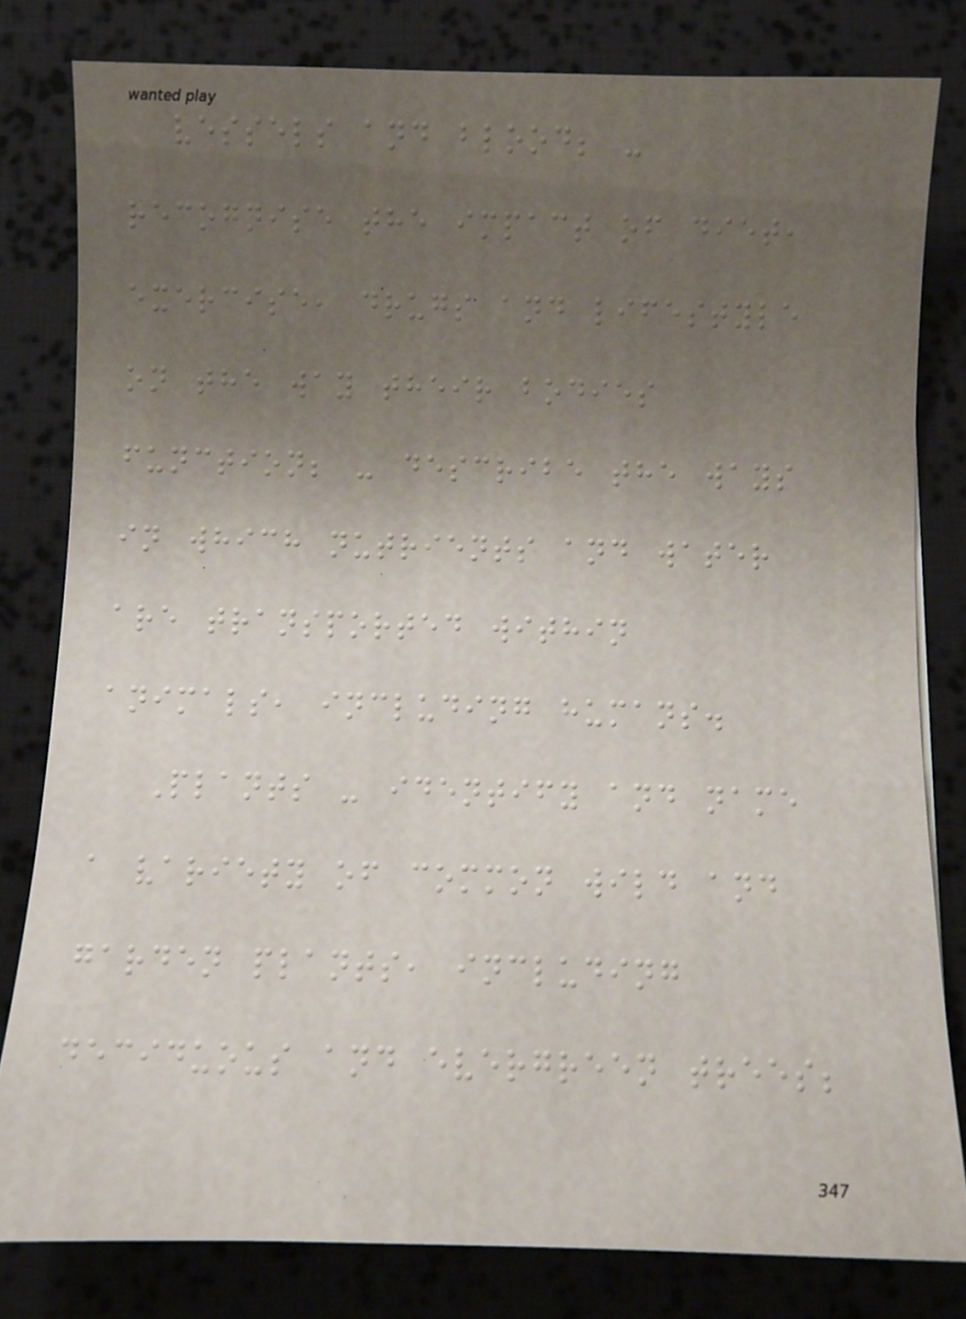vessels and blood; -
recognise the impact of diet,
exercise, drugs and lifestyle
on the way their bodies
function; - describe the ways
in which nutrients and water
are transported within
animals, including humans.
Plants - identify and name
a variety of common wild and
garden plants, including
deciduous and evergreen trees;
